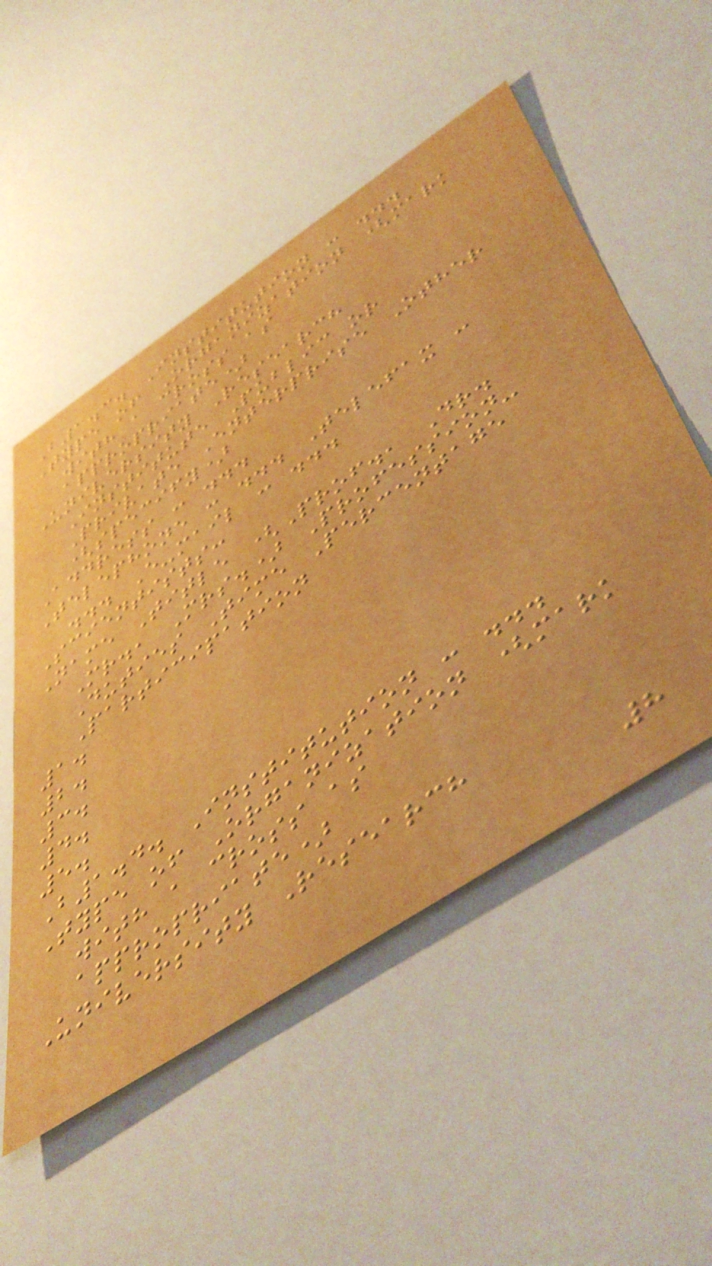B1.3. Institution : ...
Type of Organization (mark
with a cross as
appropriate)
University Research
Institute Public or
Private Enterprise Other
(specify)
Address : ...
Telephone : ... Telefax :
... E-mail : ...
Scientists:
Name Title (Prof., Dr.
Mr., Mrs.) Profession-
Duties Time Percentage
Participation
1.
2.
3.
4.
5.
B1.4. Institution : ...
Type of Organization (mark
with a cross as
appropriate)
University Research
8
